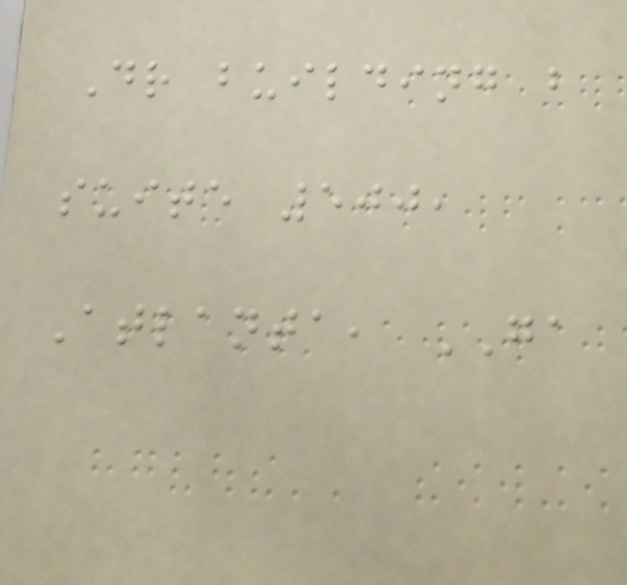Dr building b
suite 500,
Atlanta, GA
